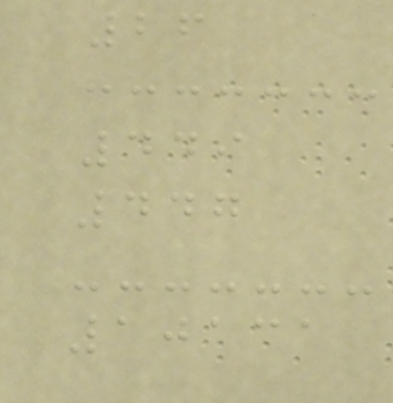26
449
447
10131
